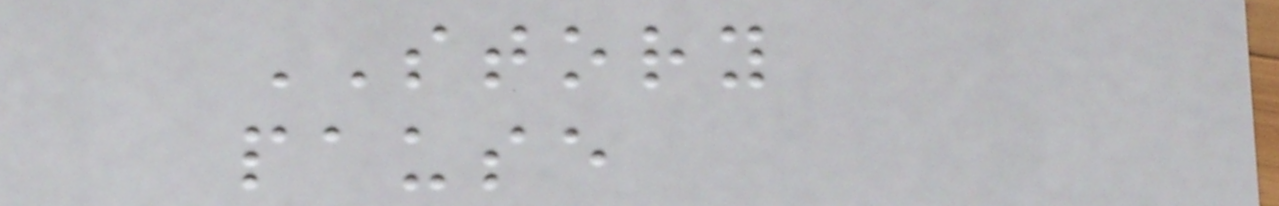STORY
pause
